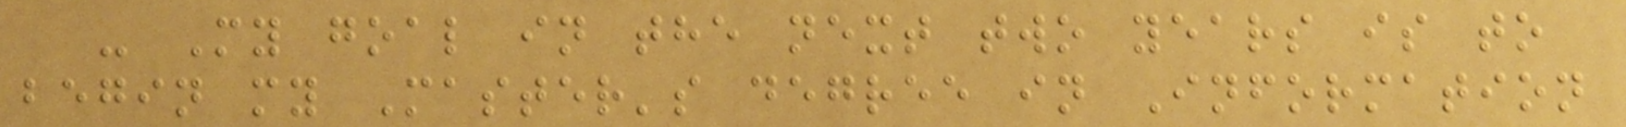- My goal in the next two years is to
begin my Master's degree in Information
